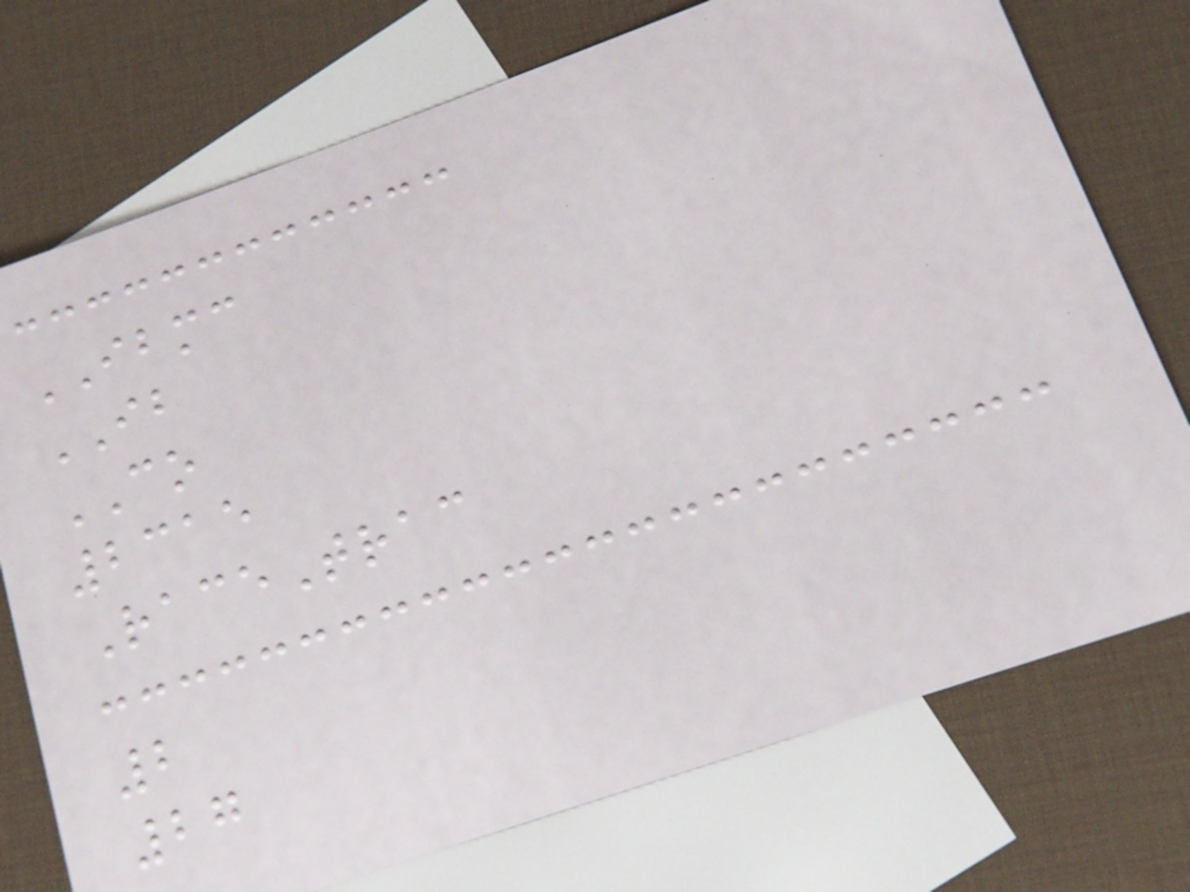IBMC
IB
CO
2315
RaceTrac
2
27
